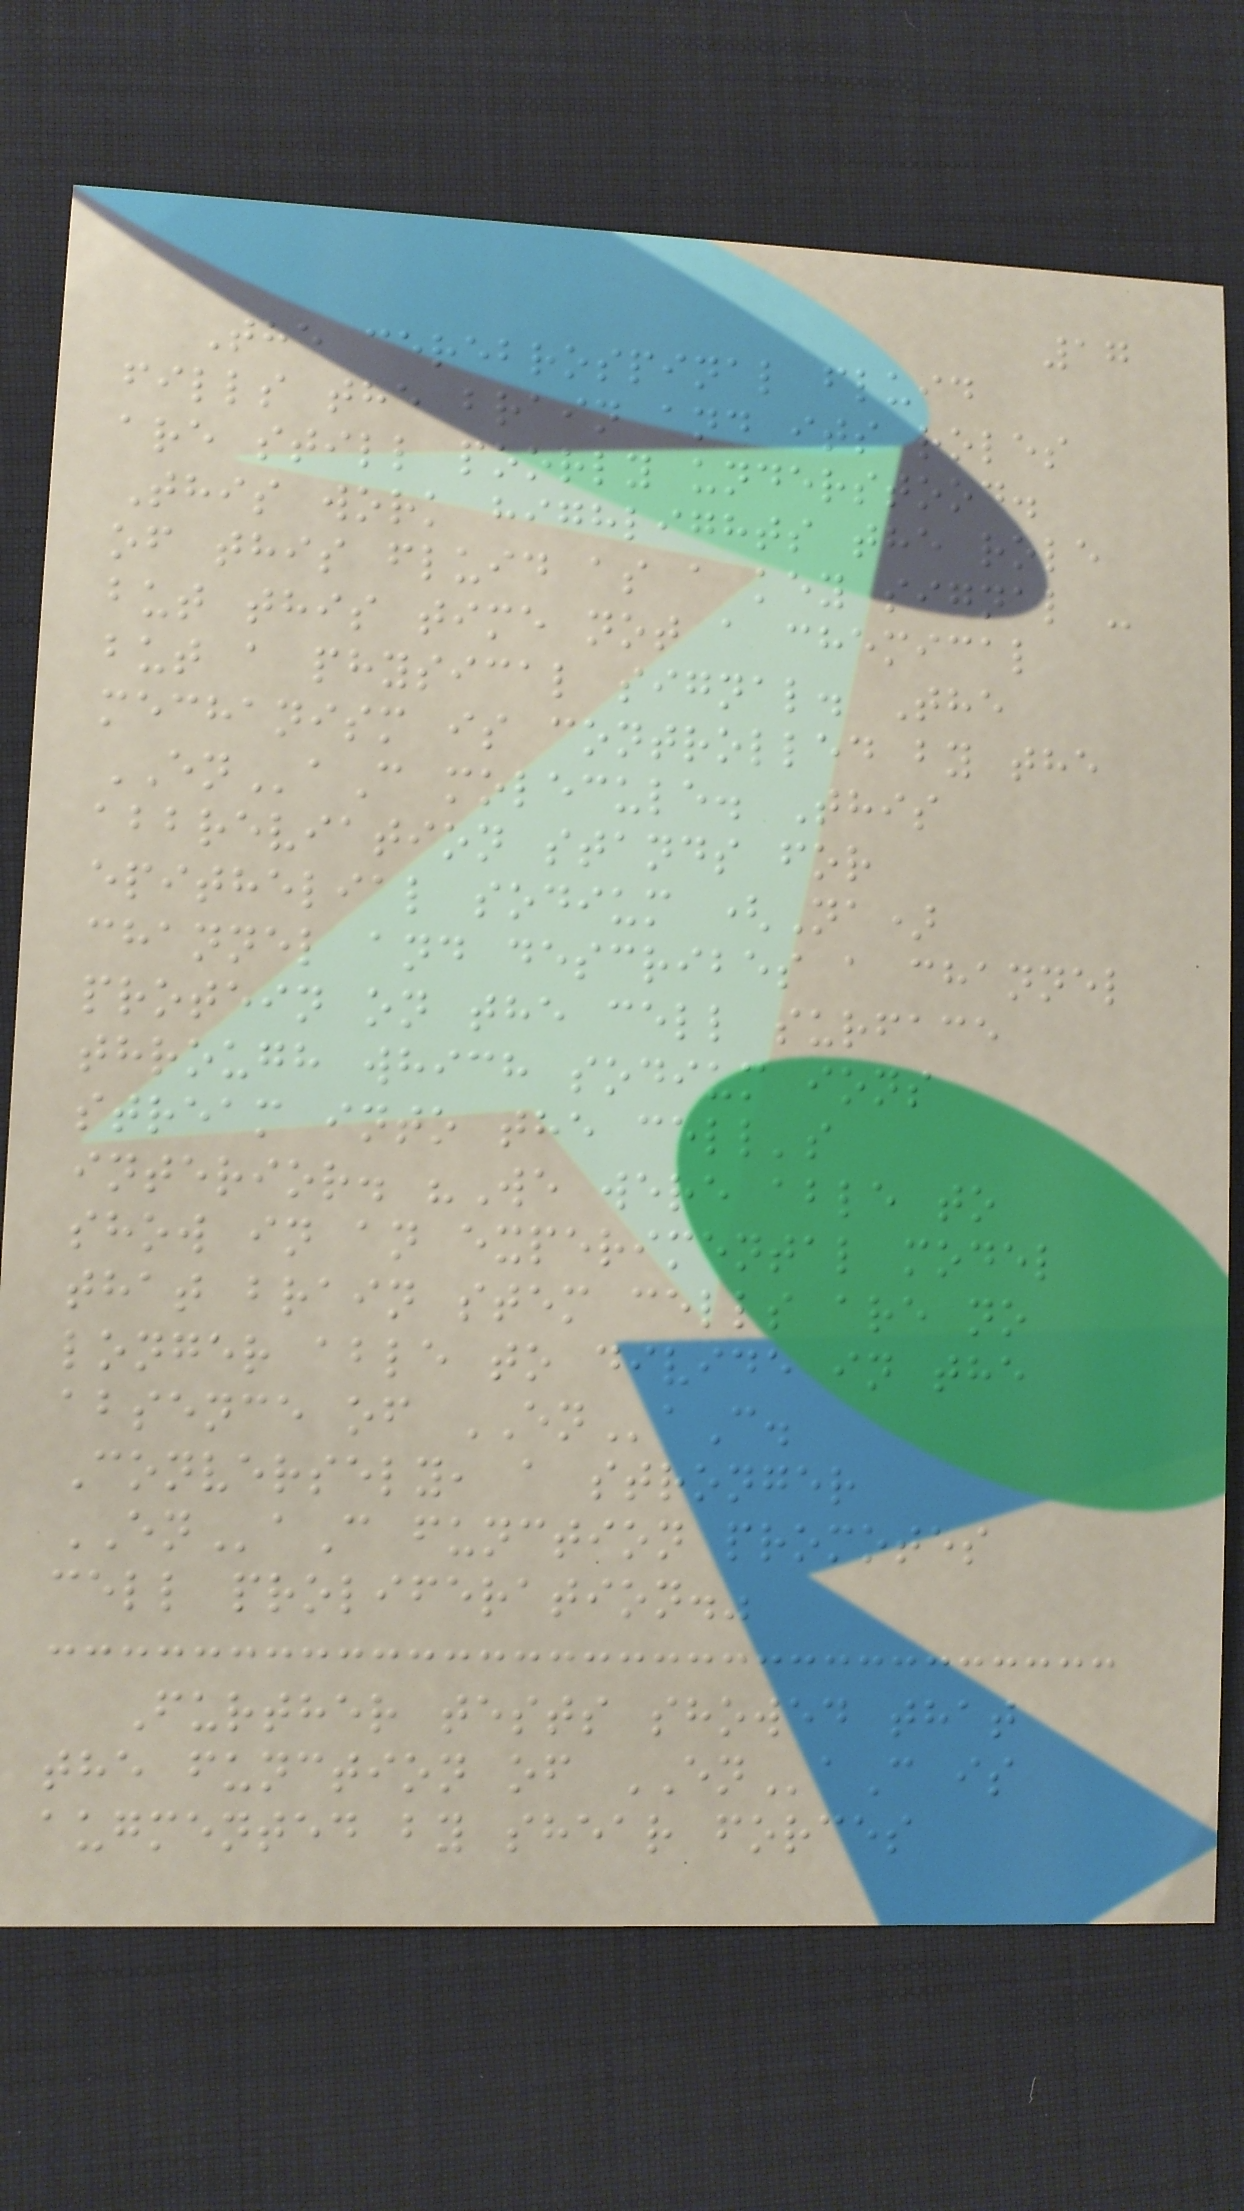17
The cerebrospinal fluid
fills the brain and its roles
are still poorly understood.
This work highlights the role
of this fluid as a key signal -
but this time not a chemical
but a physical signal. The
mechanism is controlled by the
ENaC molecule. This
abbreviation stands for
epithelial sodium (Na)
channel and describes a channel
protein on the cell surface
through which sodium ions
stream into the cell's
interior. "We were able to
show in an experimental model
that brain stem cells are no
longer able to divide in the
absence of ENaC.
Conversely, a stronger
ENaC function promotes
cell proliferation."
Further tests showed that
the function of ENaC is
augmented by shear forces
